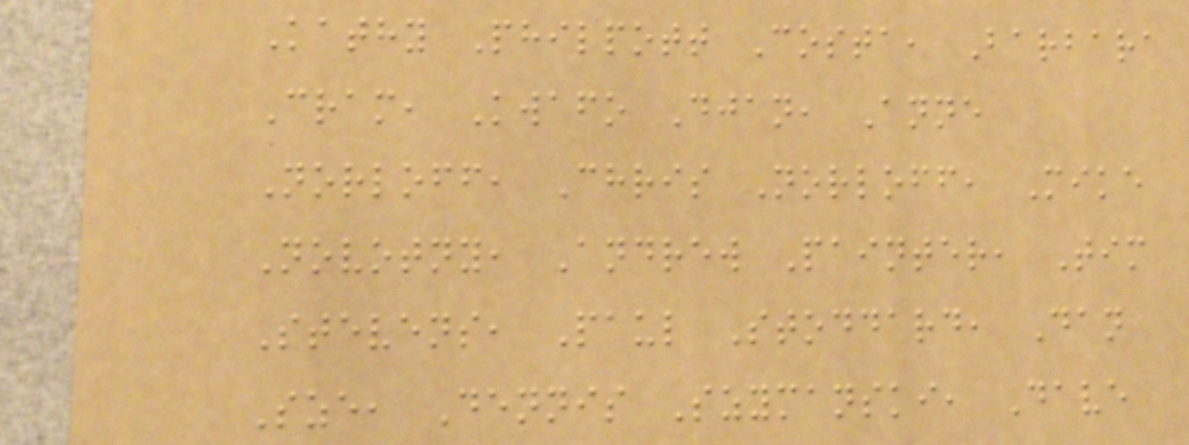Kathy Philpott Costa, Barbara
Cram, Kwafo Djan, Anne
Norloff, Chris Norloff, Mike
Novotny, Andrew Painter, Tim
Stevens, Paul Stoddard, Dan
Sze, Dennis Szymanski, Dave
